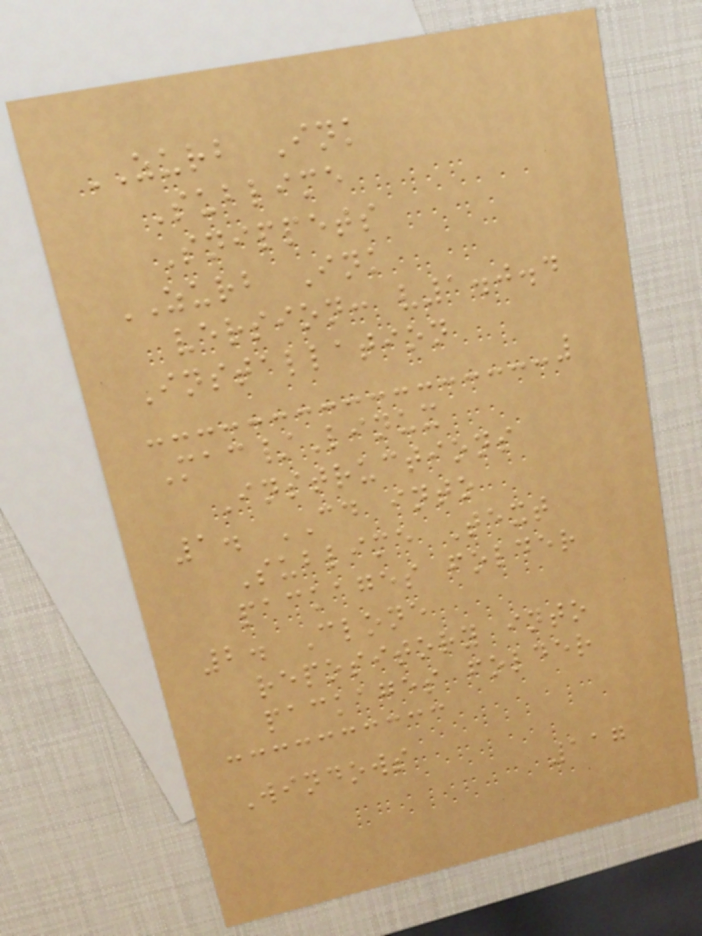ZURB Ink
Sublime
Snippets
ZURB Ink
version: v1.0.4
Installation
Mac/Linux
Instructions
1. CD into
Sublime Text
packages folder
2. Clone
repository into
packages folder
Windows
117
